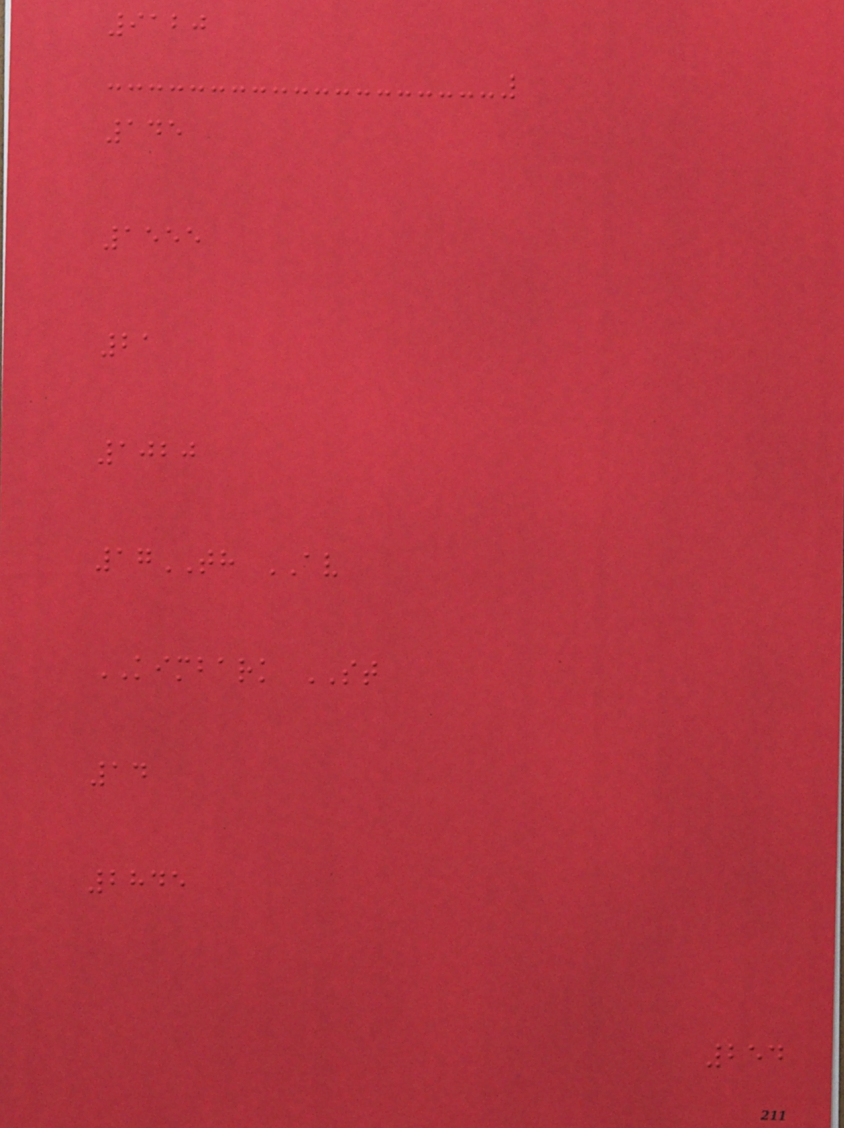9120
145
1555
21
1020
17TH AV
KIMBARK ST
14
2845
254
